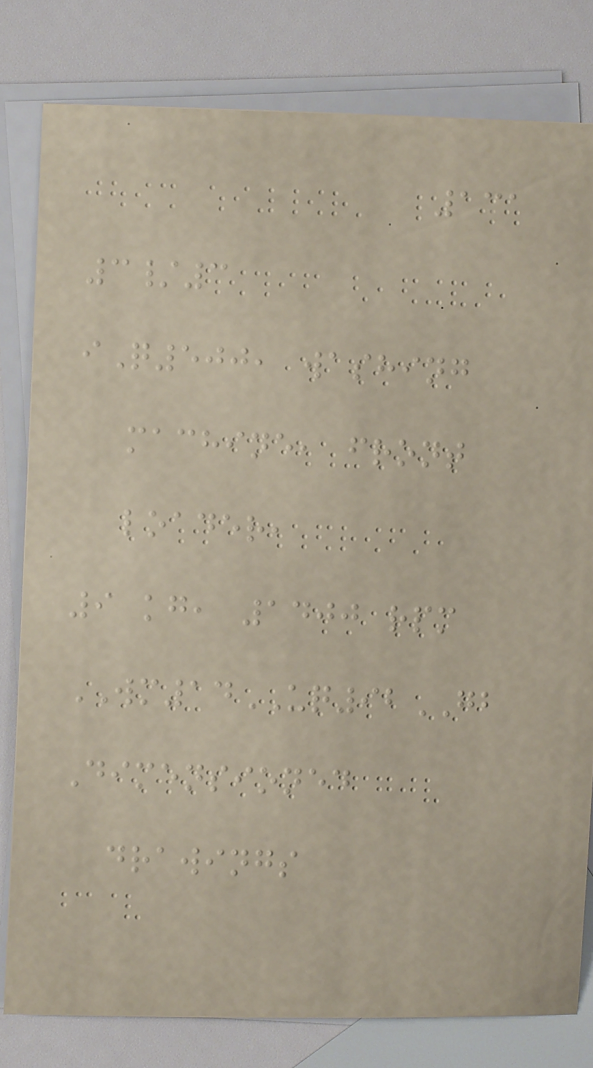131
3/3
iQ500, washing
machine, front
loader,
9 kg, 1400 rpm
WM14UQ92GB
Dimensioned
drawings
